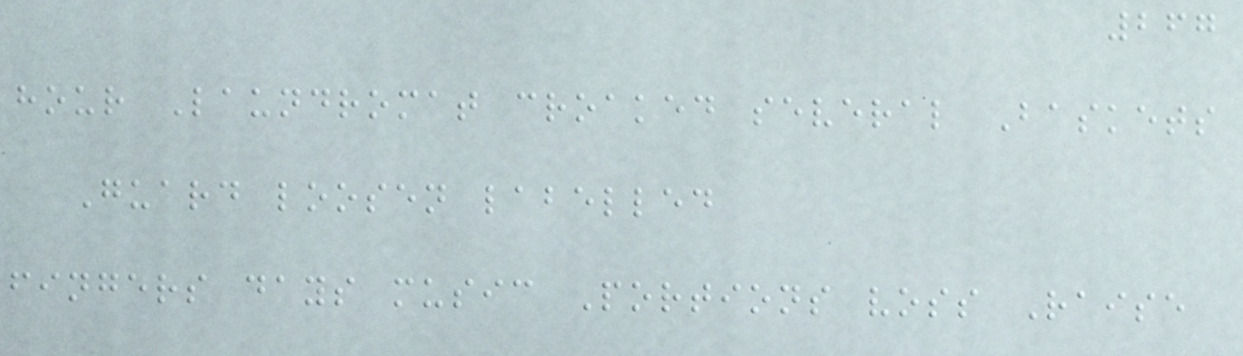267
hour Laundromat croaked several Baskets
Guard loosen labelled
fingers days music Portions voss Raise
